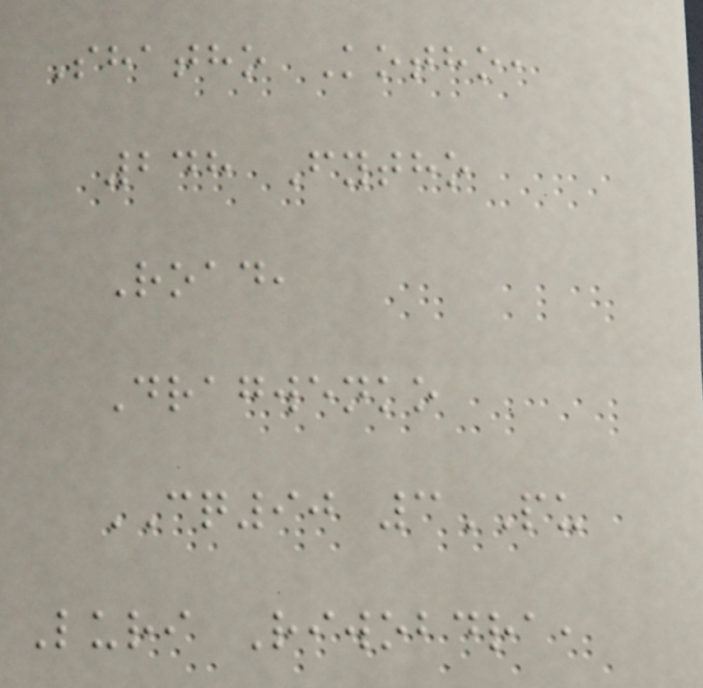Shatho Kotho,
248 Fytho
Road,
Dragwenko
CQ90 3PU
Luri Riwobdra,
